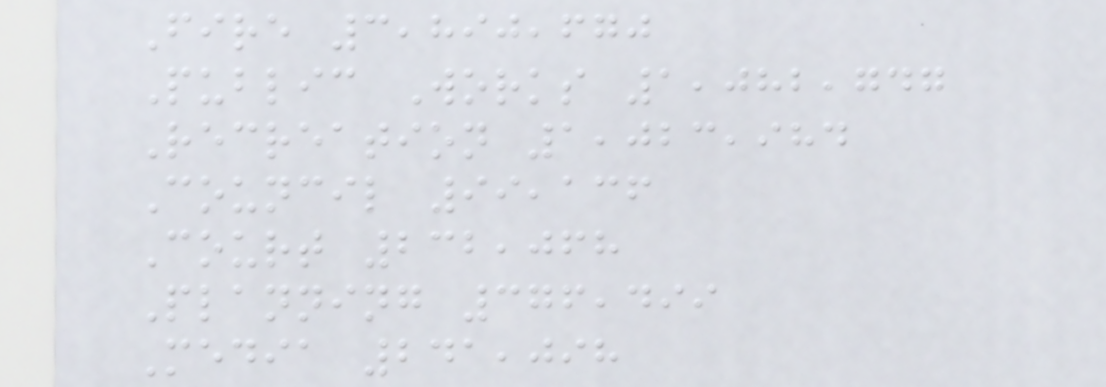Fire 3,890,670
Public Works 1,082,747
Recreation 1,023,984
Council 99,136
Court 232,068
Planning 376,499
Media 241,098
